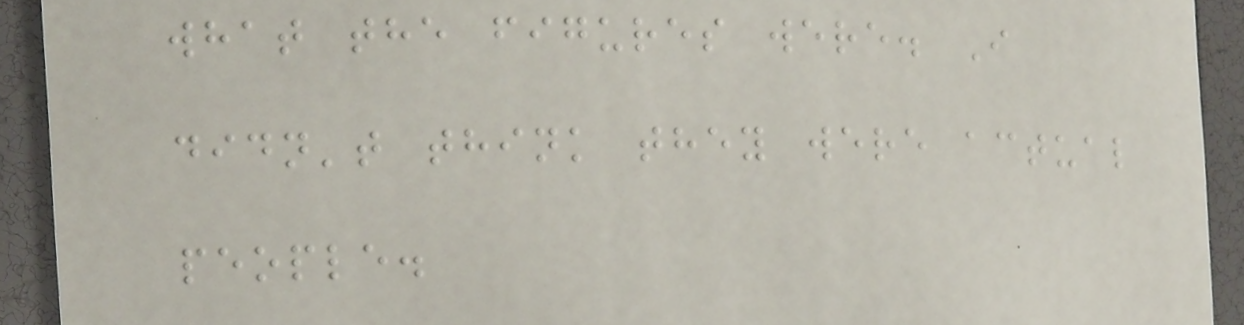what the figures were. I
didn't think they were actual
people.
